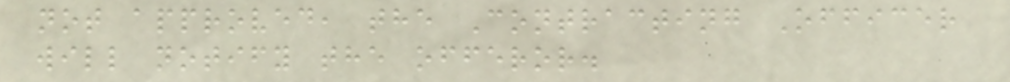not approved, the Contracting Officer
will notify the offeror.
